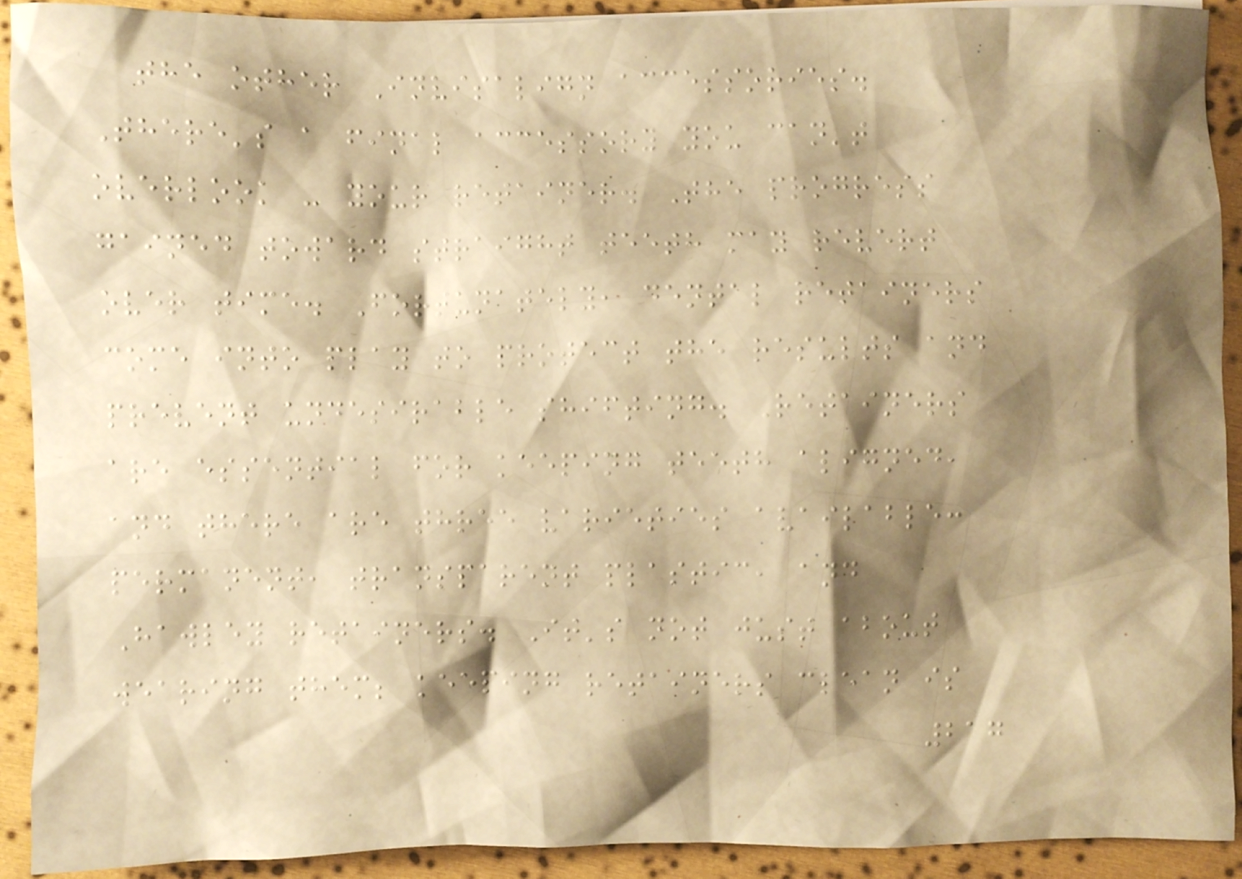the other Invisalign accessories.
There's a final accessory you can't
overlook - your retainer. The progress
gained toward straight teeth may revert
over time. Fortunately, dental retainers
come into play to protect the results and
prevent undesirable shifting. Retainers
are essential for keeping teeth aligned,
and there are three varieties available:
permanent, transparent plastic, and
Hawley retainers. It's not just about
wearing them; keeping retainers clean is
217
